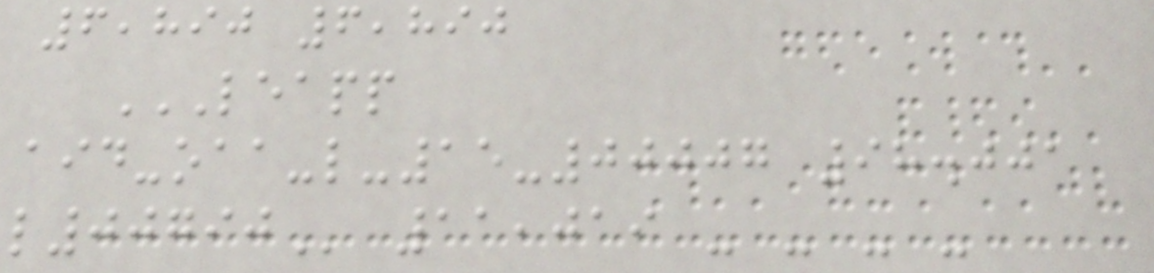6,890 6,890
LEAPP
AID-OAA-L-15-00007 98.001
L00790 11,019 - - - -
